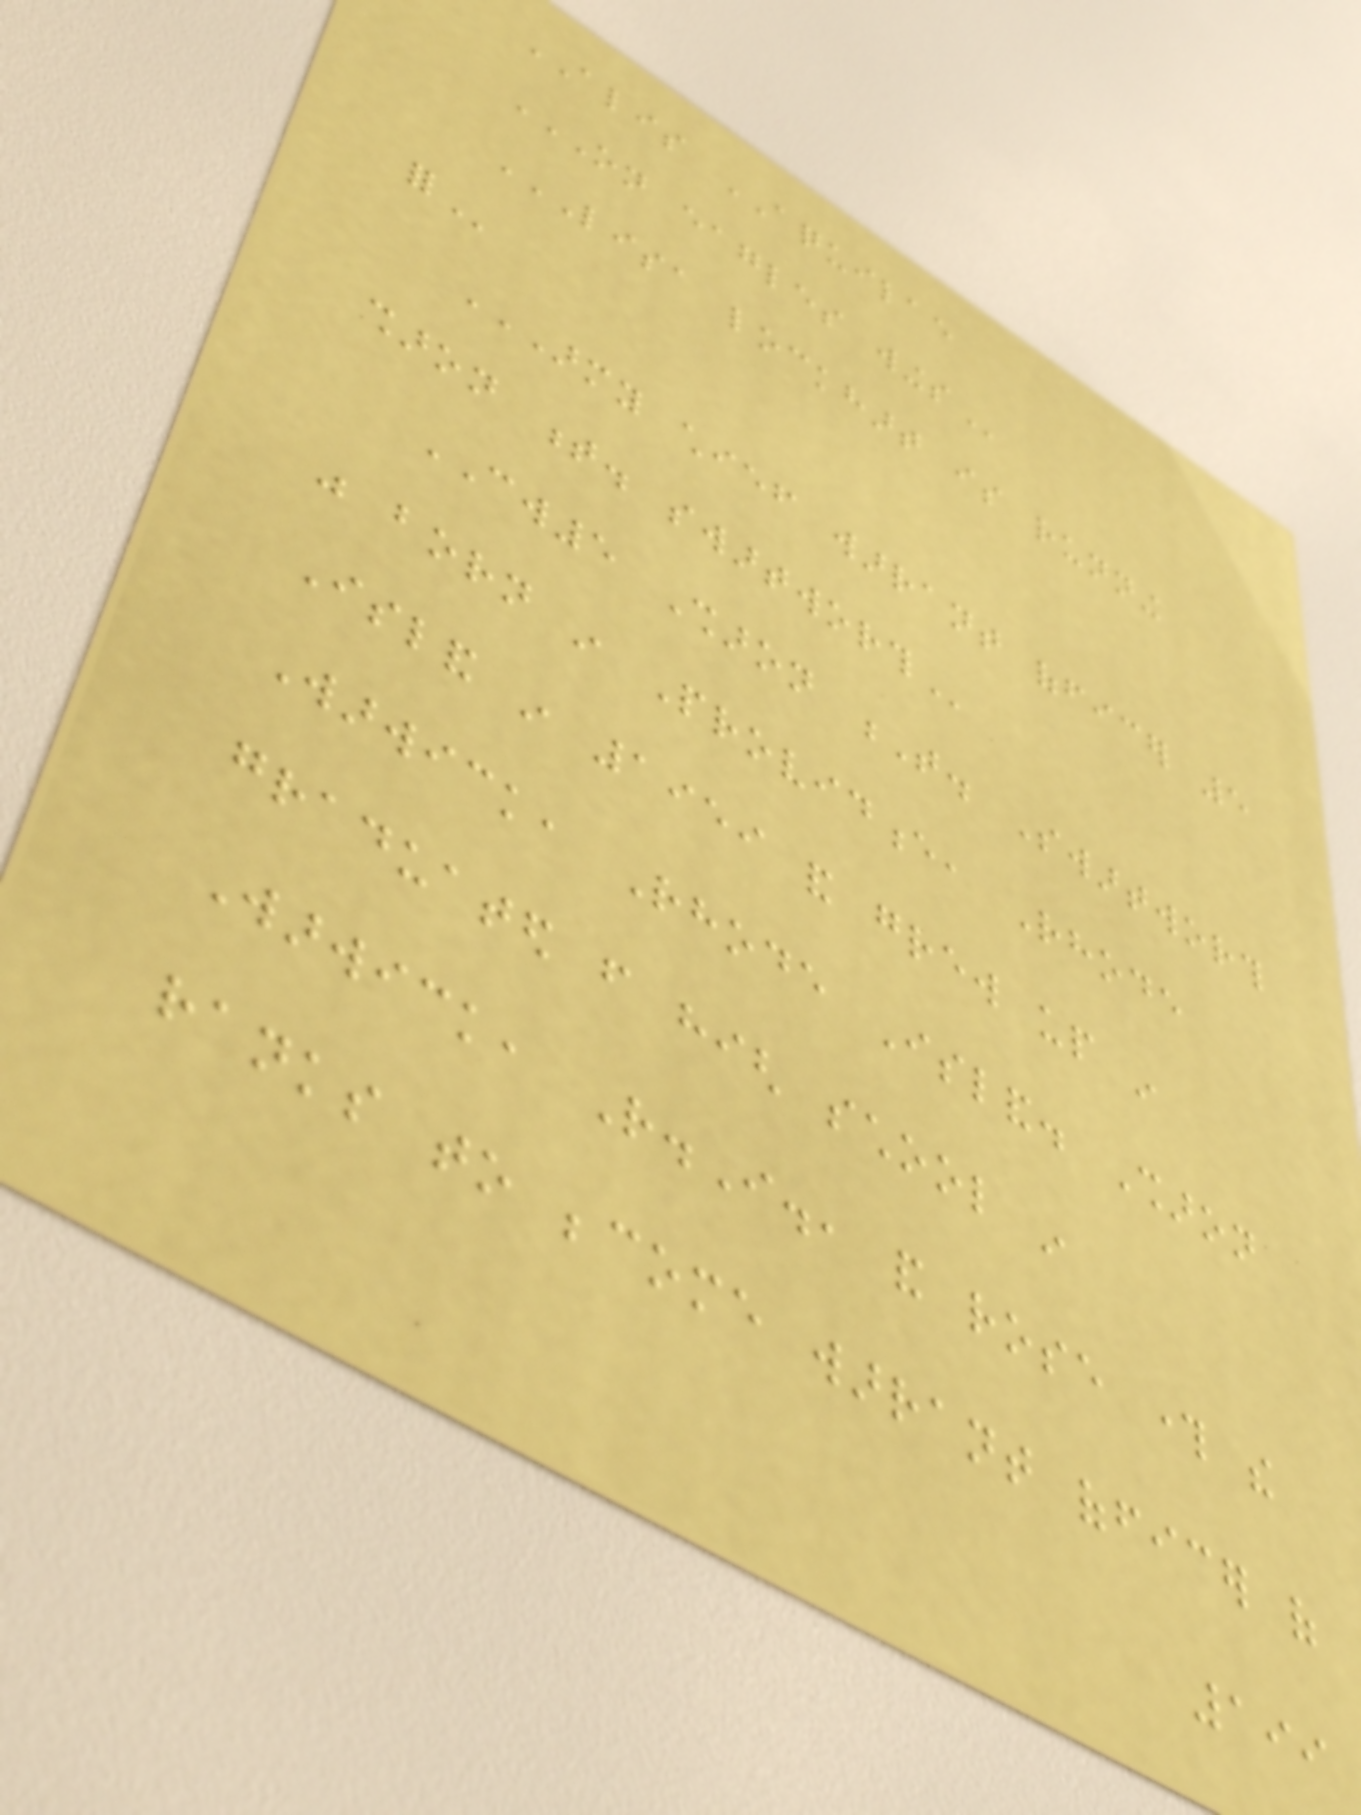ALIS AQUILAE
ON EAGLES WINGS
LISA LOCKHART IS RUNNING
FOR
ARMY CHIEF WARRANT OFFICER 5
SHARON T. SWARTWORTH
CW5 Sharon T. Swartworth
was born in Providence, Rhode
Island in 1959 and grew up in
Warwick, Rhode Island. Sharon
graduated from high school in
Warwick, R.I., and rose through the
ranks to become warrant officer of
199
